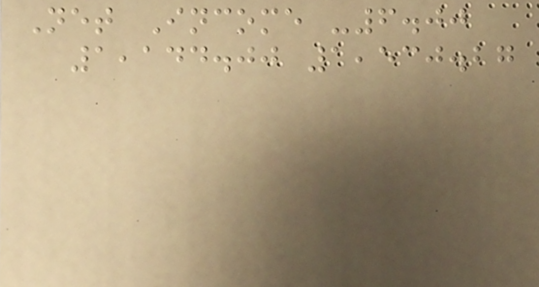Net Income -6.00
1,144.00 1,530.27
